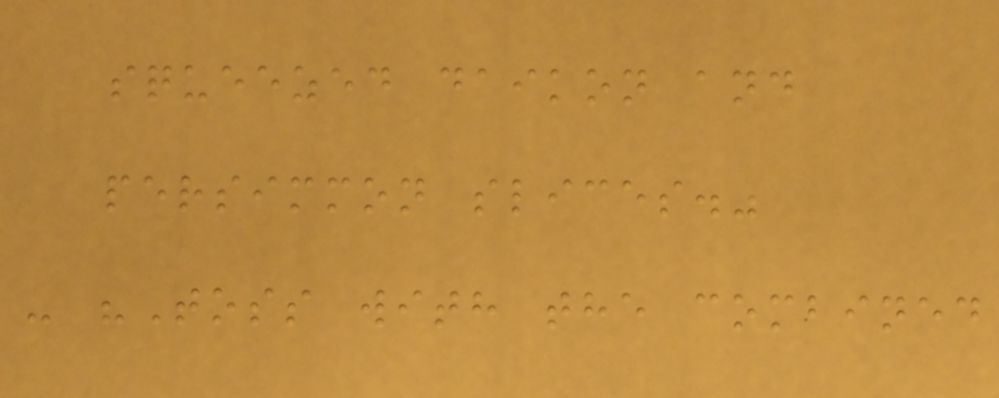squeezed daikon and
persimmon slices."
- "Toss with the combined
